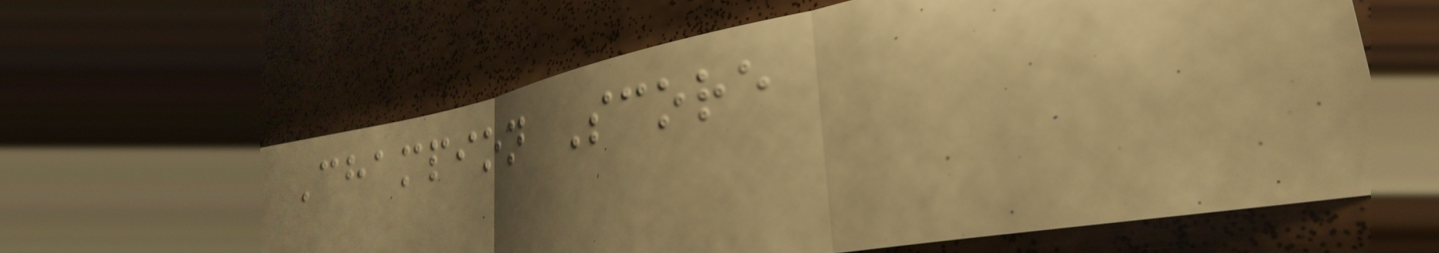Champion Score
